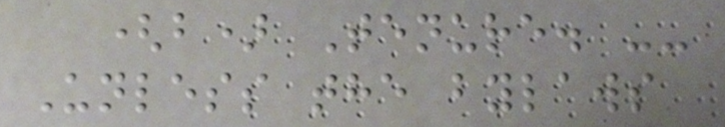(b) Tenure. --
Unless the bylaws
